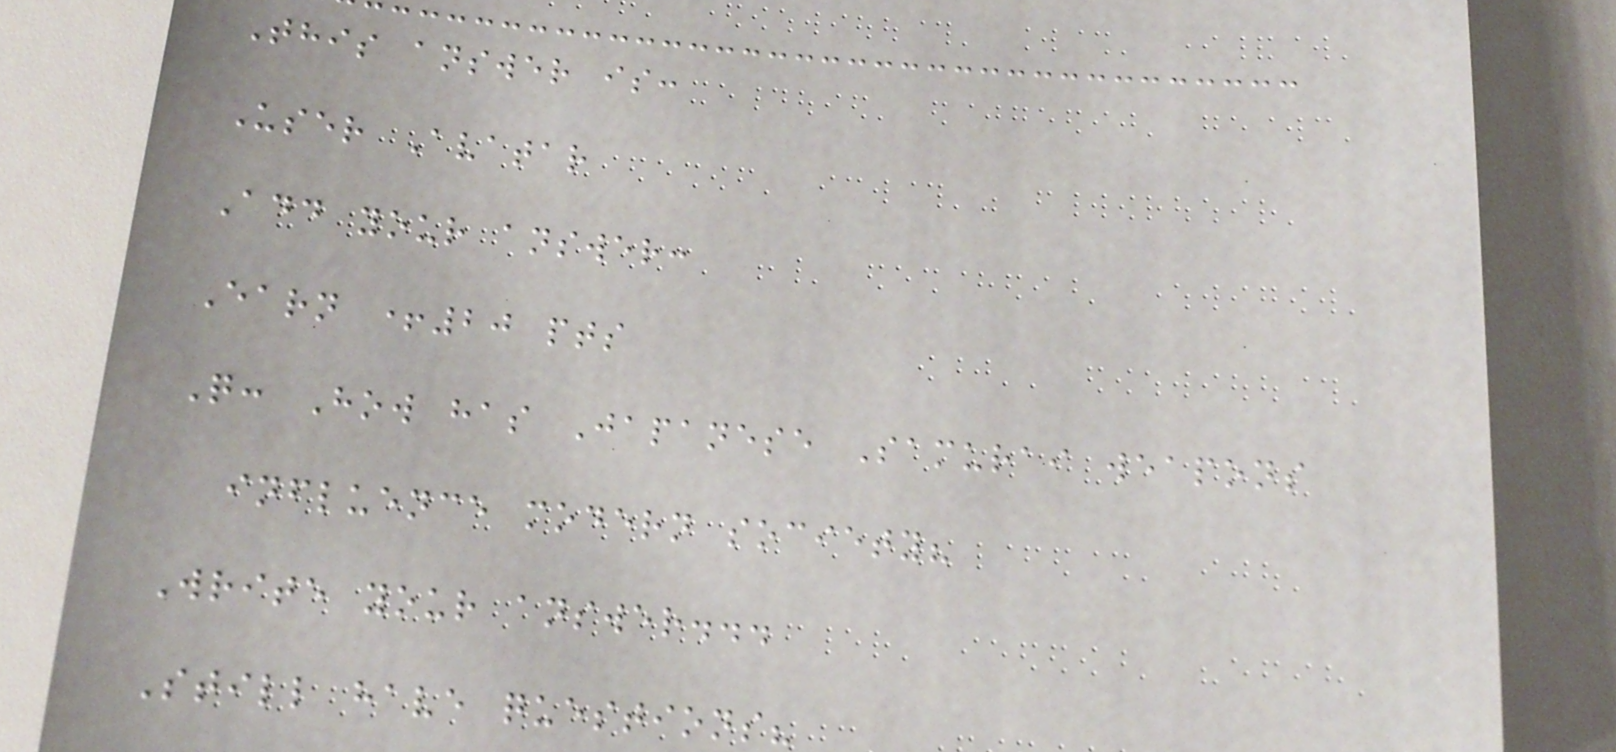This answer is:
User Avatar
Add your answer:
Earn +20 pts
Q: How has Japanese Samurai weapons
influence modern society?
Write your answer...
Still have questions?
